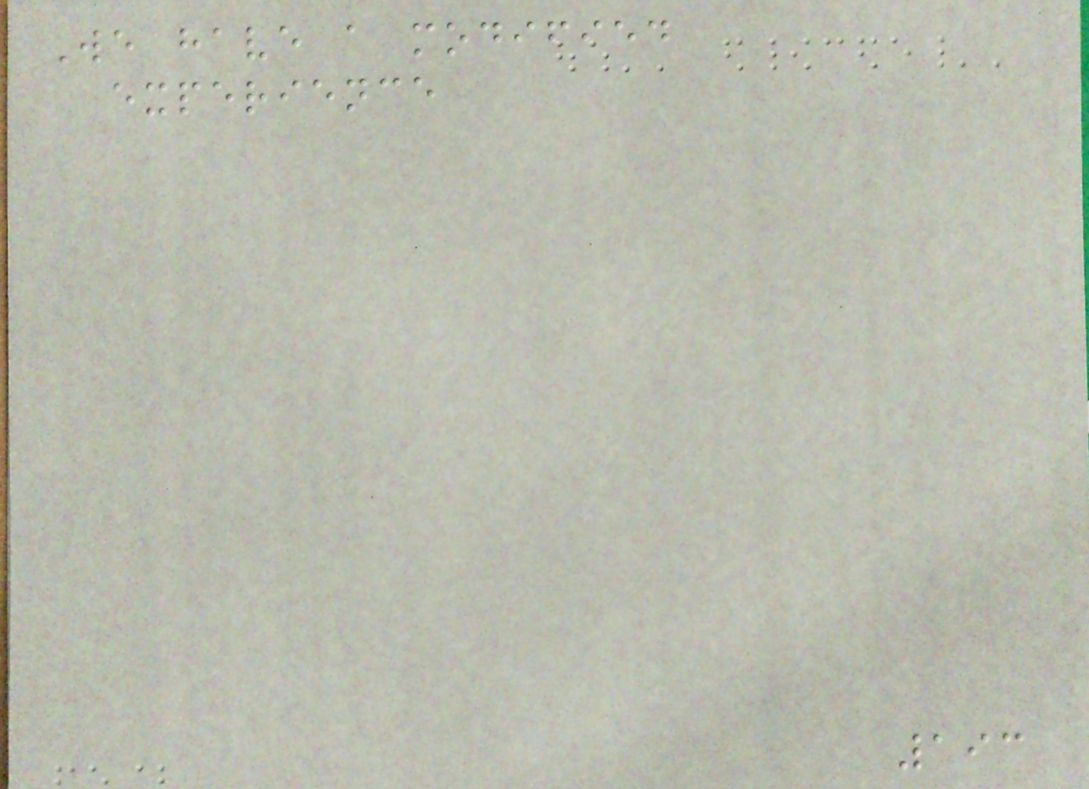We have a modified
experience
193
